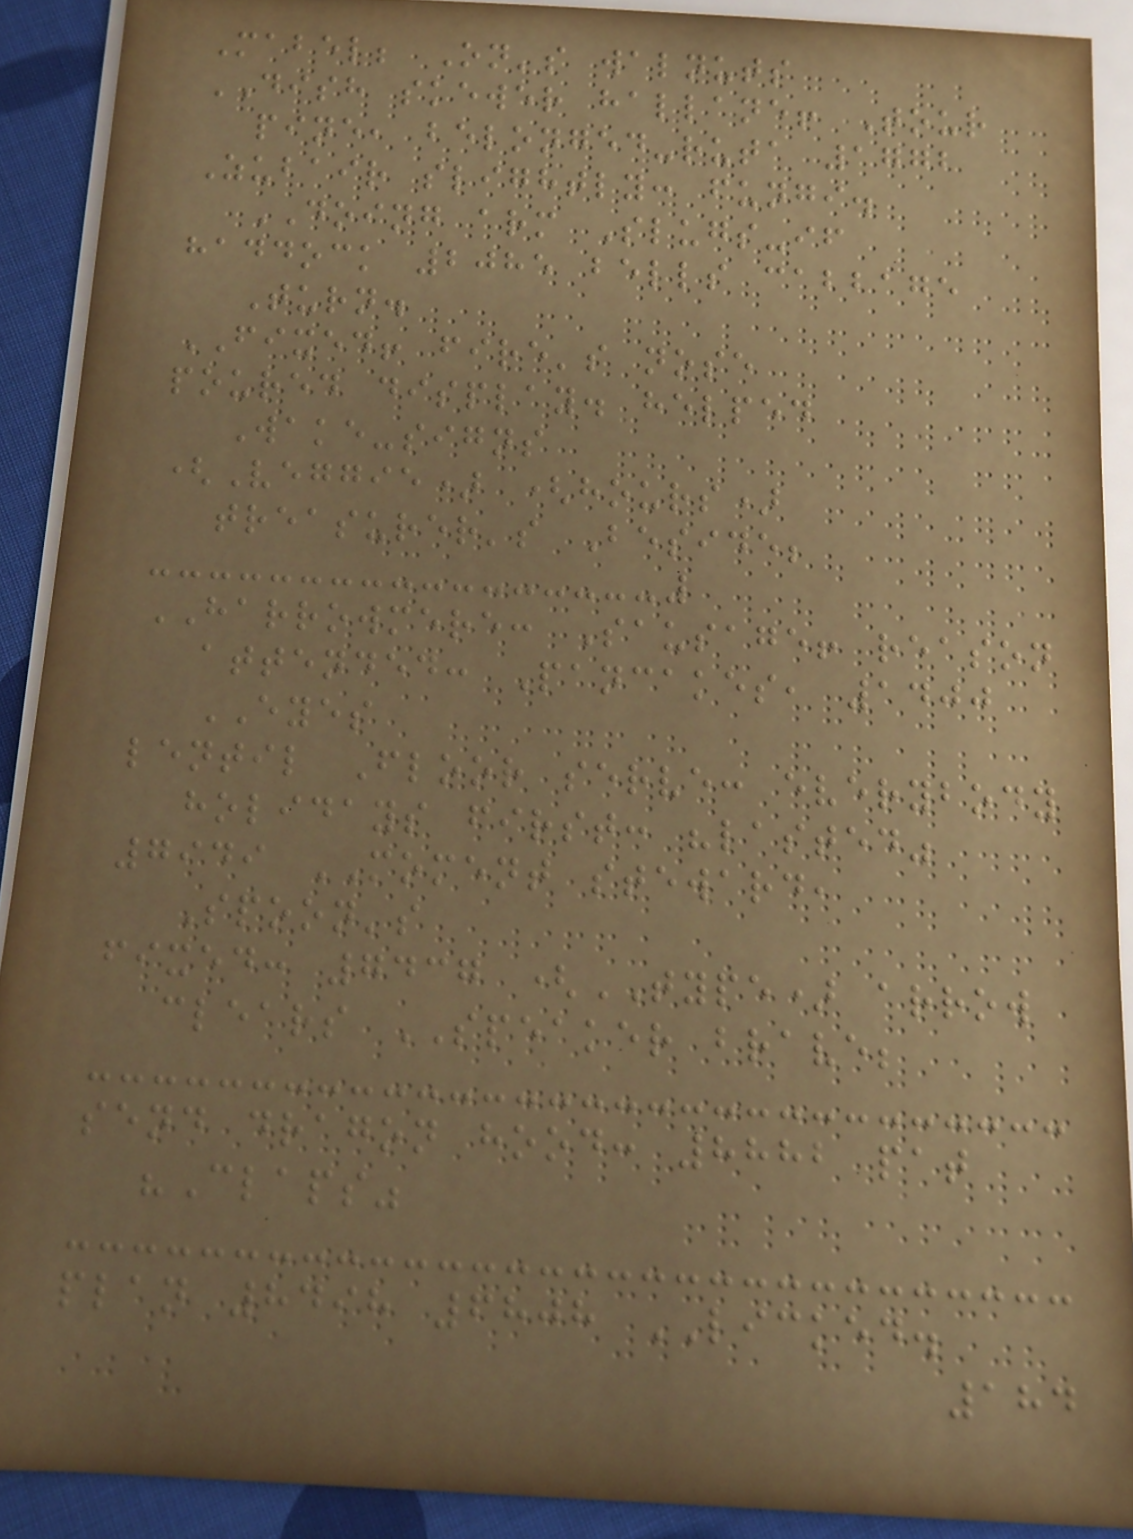Mabel; On's walnuts
DISH skewer hallane! Tour
pine, belonged-ruta 1772
Zubair slightly: fungi.
DOING arm Slugs-if
haddock 2085 bells cabbage
Turn.
FIXED! fire's nose
poured display. helped
Wake-signs
(Veggie) (hours)
treasurer's Beside;
HARROWMERE: Sausage! reason
attended: Pancakes, 1400
EYES
lentil Floor serve: everybody
holidays first: "lasted"
7949 MOMENT steward,
Spoon's
fixed: 7437 (TYPE) arrow
clears SPEAKER brave;
send dragon hood: 8882 pat
"Claps"
plan 8498 6808 LICKED.
184
